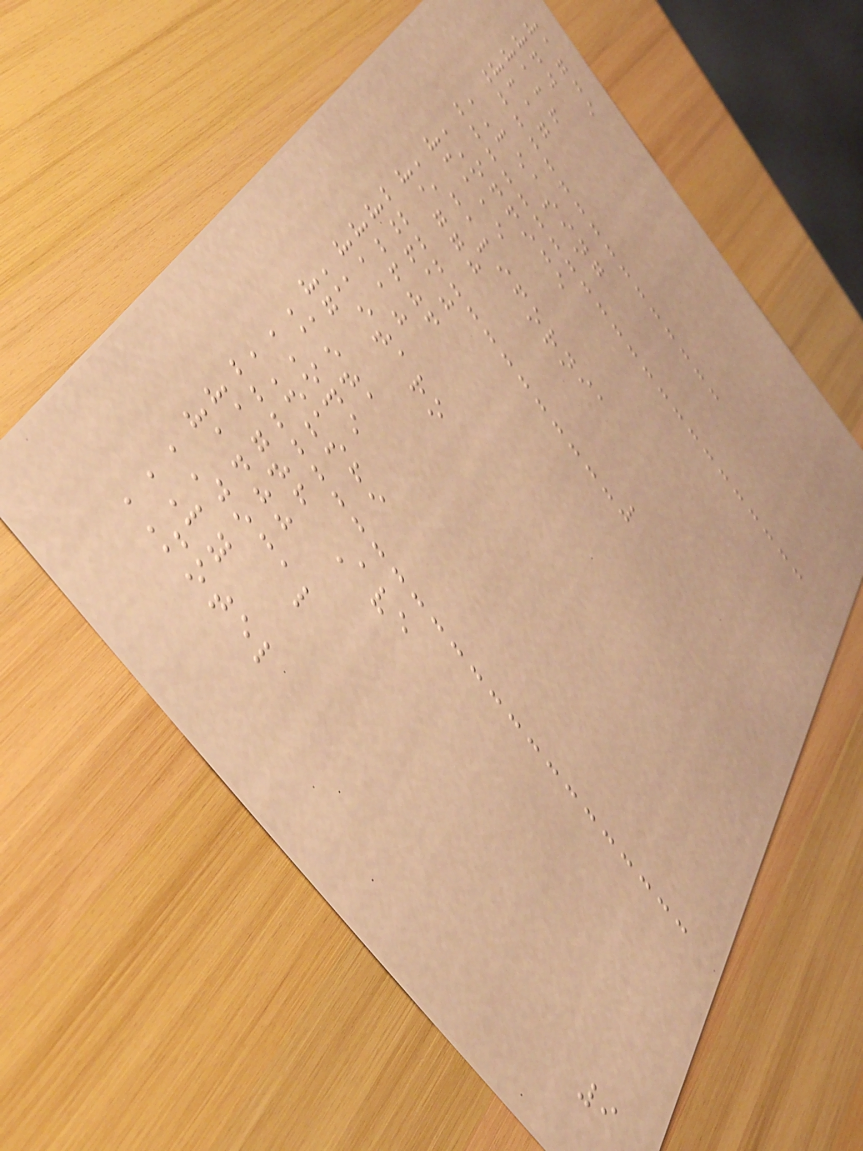1735
64
128
217
LEASING
OFFICE
2115
CALIFORNIA
1770
3810
3806
110
Kitaro
7
Kita
OPE
SUSHI
17th Ave
1600
DICAL
LY
MOTEL
9
